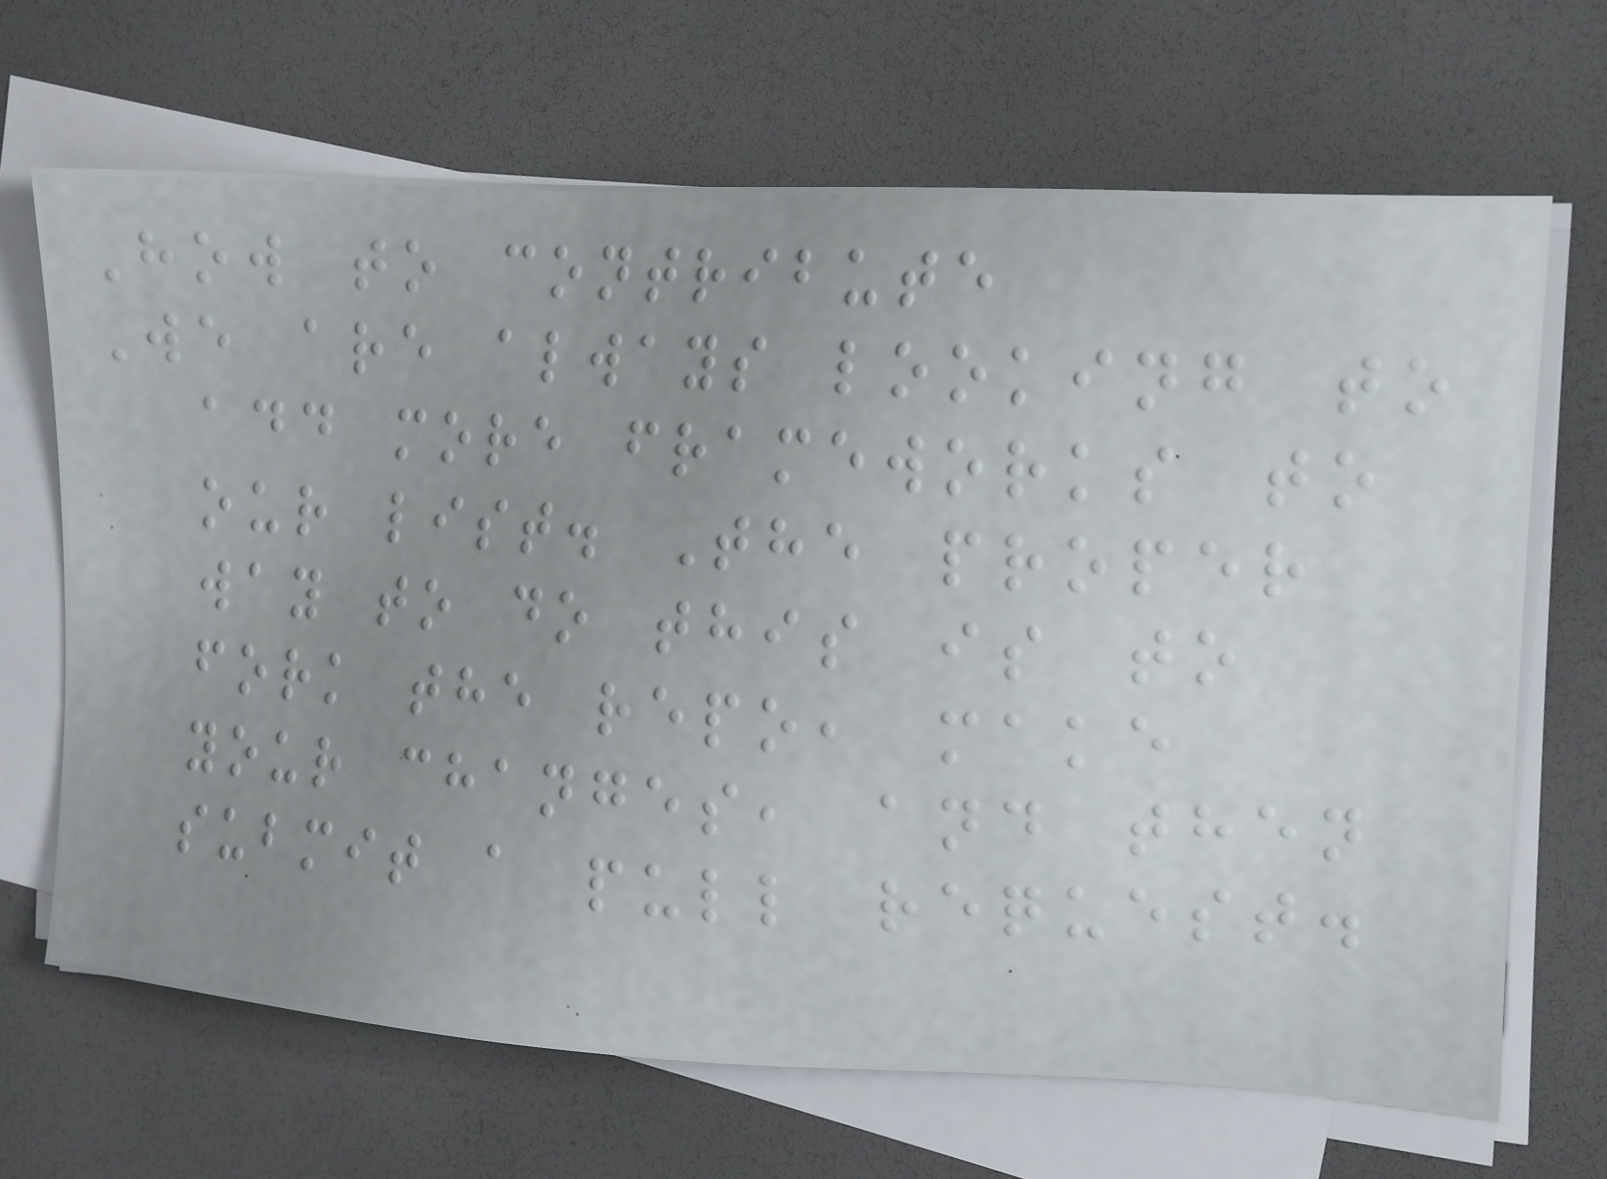How to contribute
We are always looking to
add more frameworks to
our list. The proper
way to do this is to
fork the repo, make
your changes, and then
submit a pull request.
